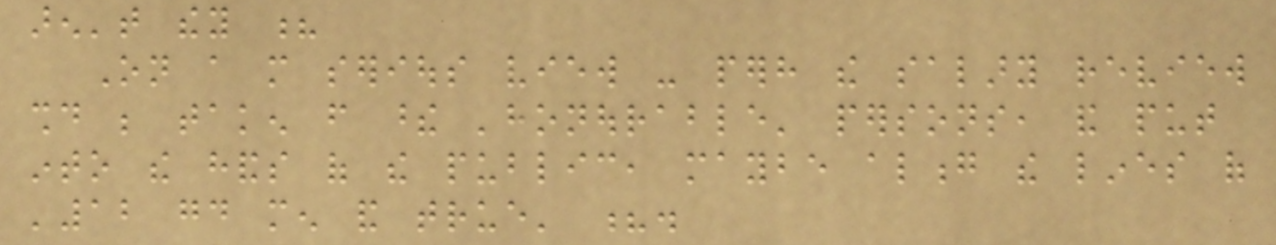aren't they ?
On a more serious view - perhaps the salary review
should be taken from these 'honourable' persons, and put
into the hands of the public, maybe along the lines of
'12 good men and true' ?.
